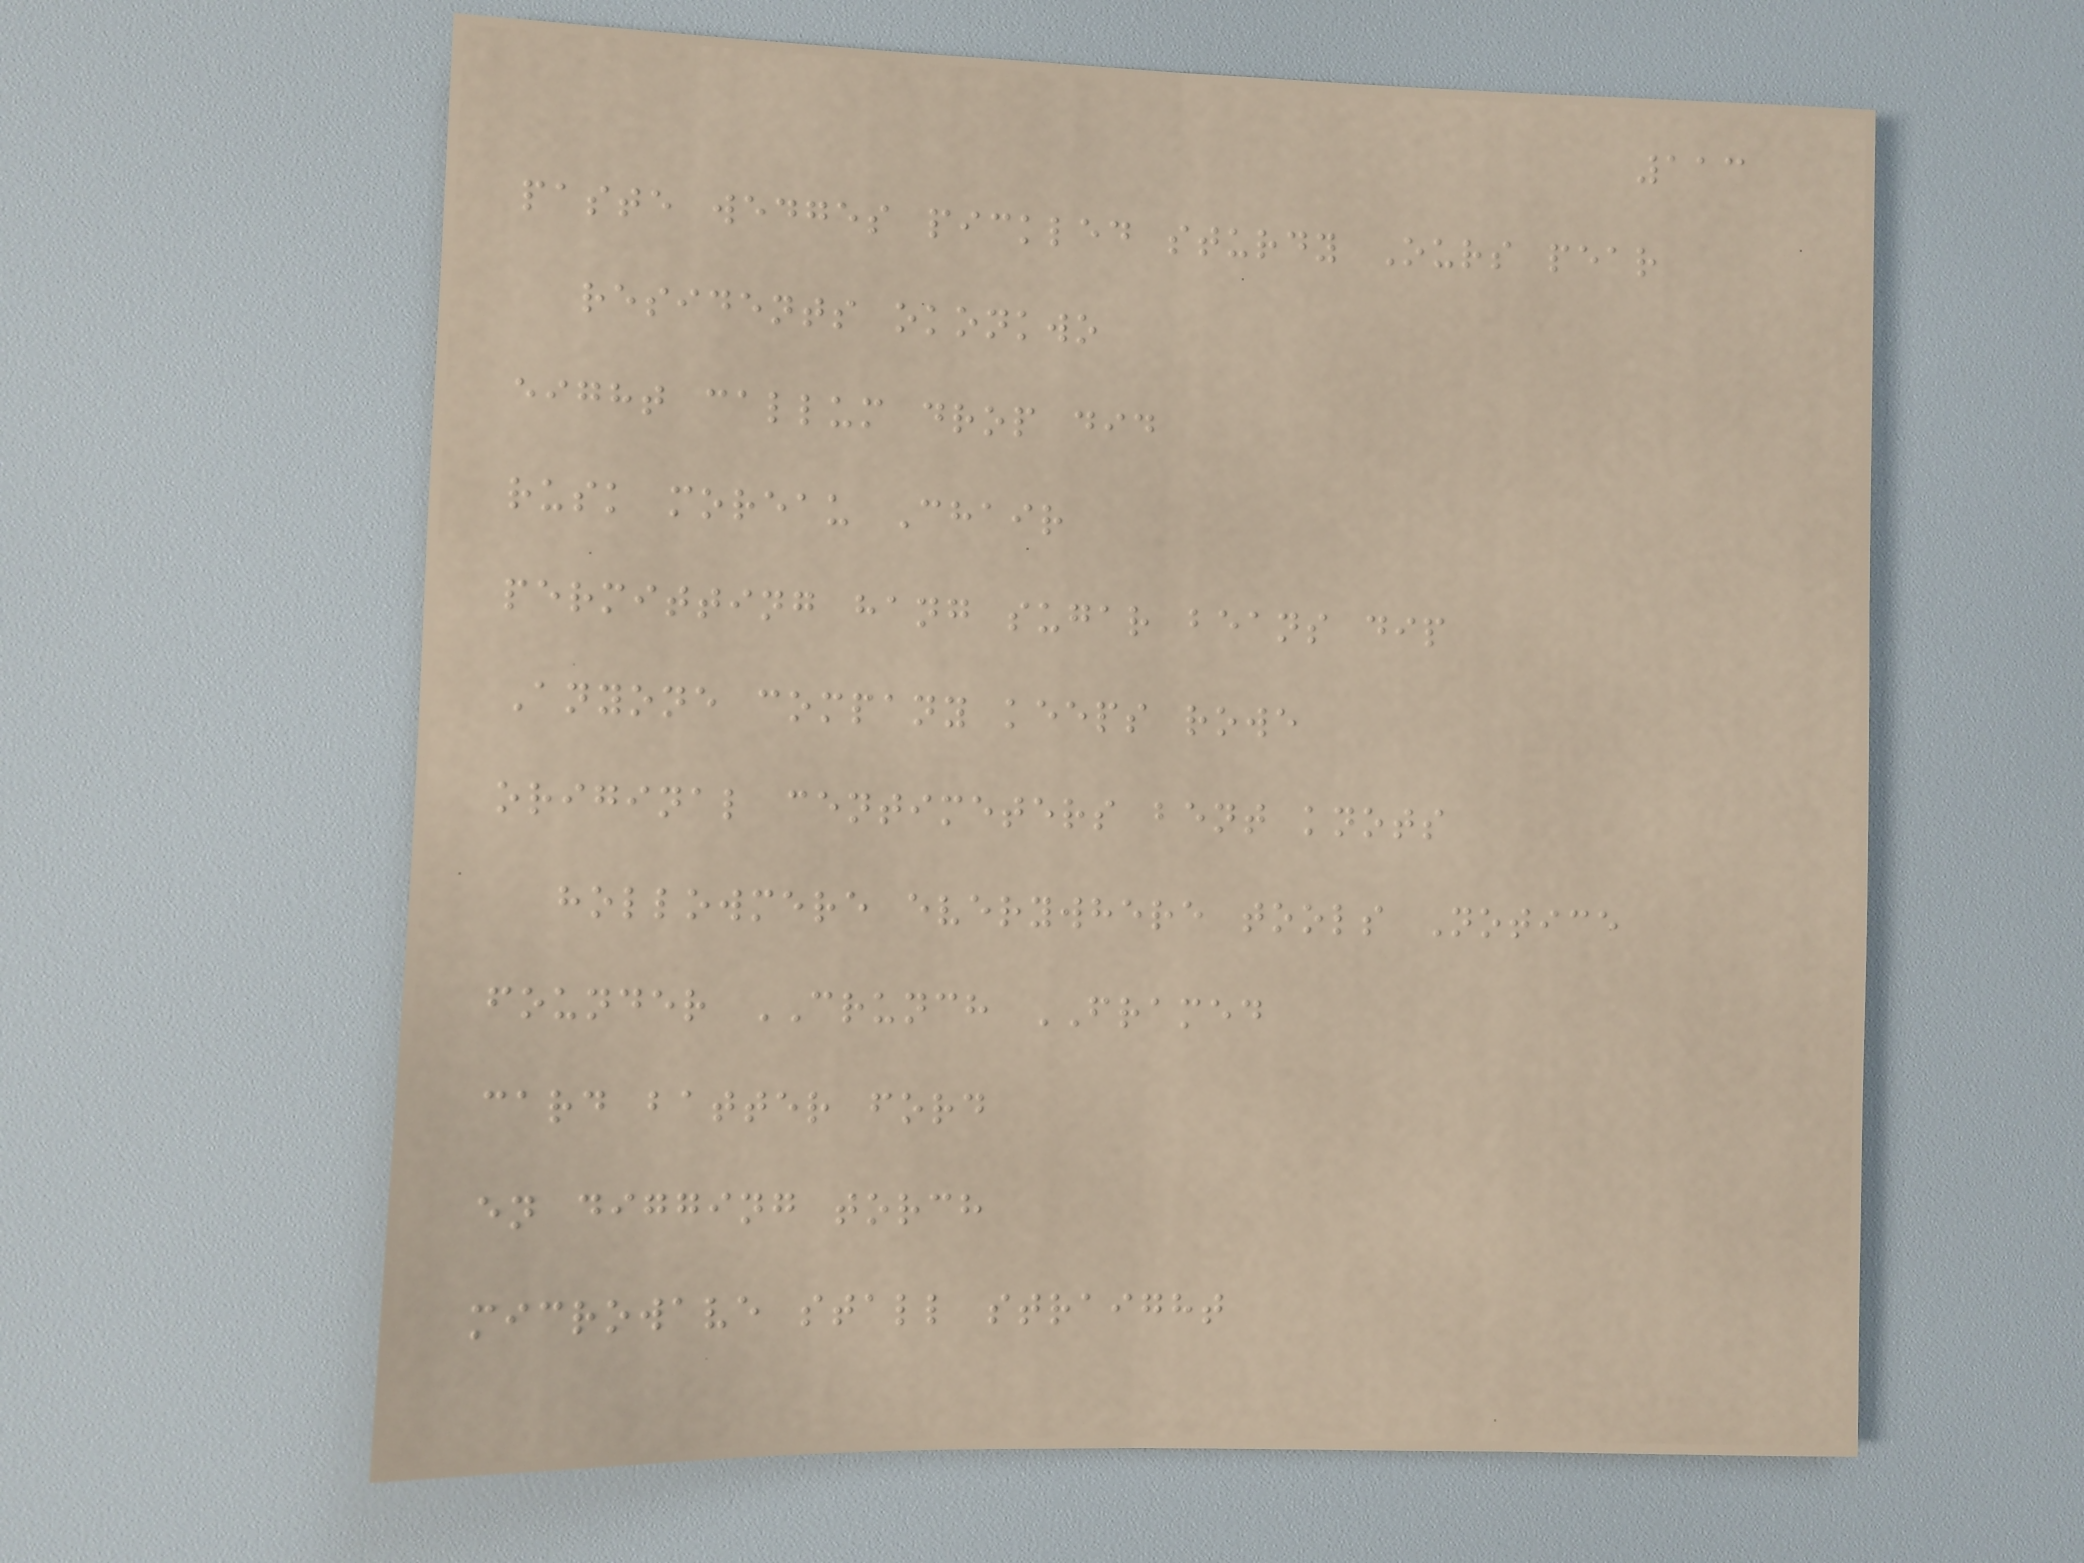113
paste wedges pickled sturdy Ours pear
residents okonkwo
eight callum drop did
rusk moreau Chair
permitting hang sugar beans dip
Anyone company keeps rowe
original centimeters bent knots
hollowmere everywhere tools Notice
founder CRUNCH FRAMED
card batter ford
en digging torch
microwave stall straight
